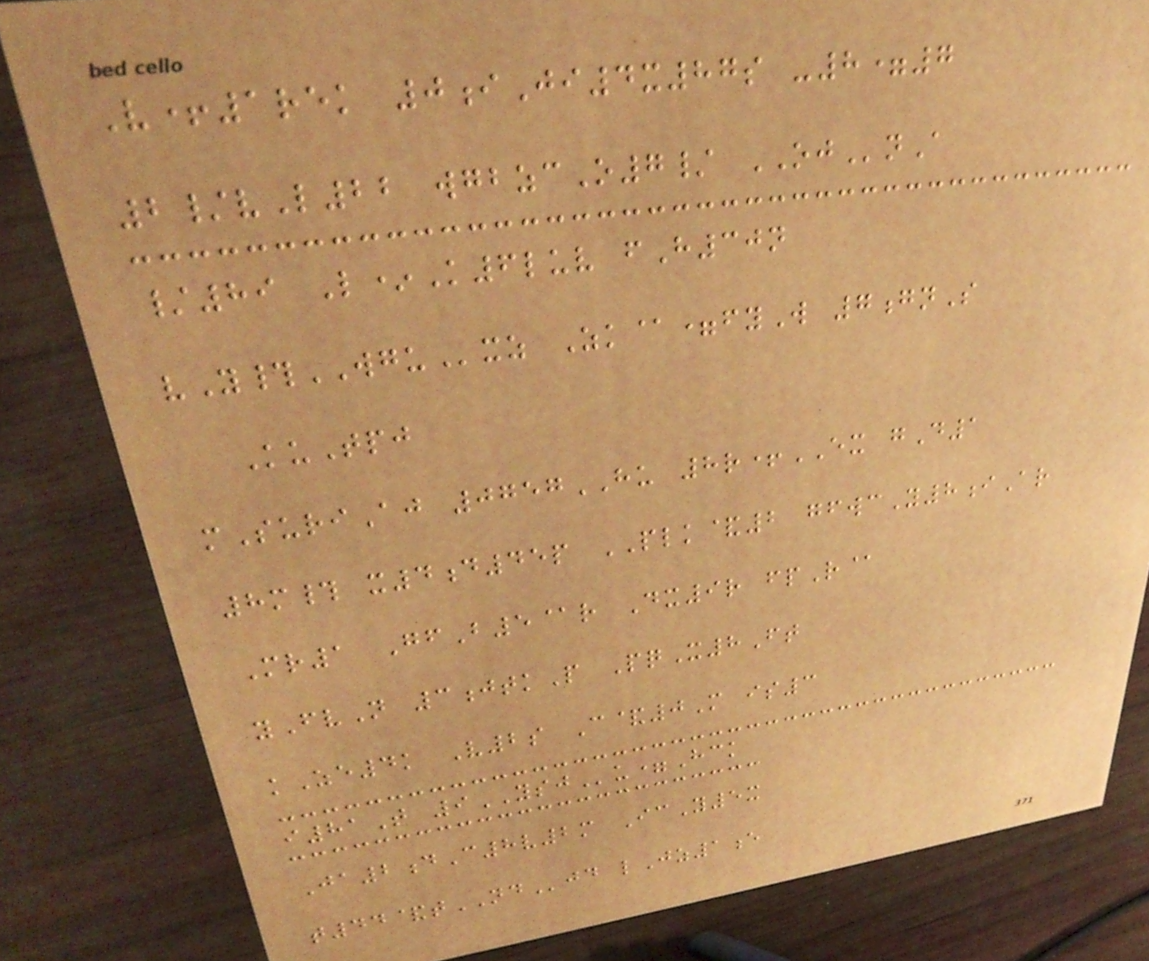V+1rek 0iJi4x87s -8=7
2/vL22 wgbzcO7/ OJnA
/89 L*K6luv fH30n
vY#WGUxz Zk@=fyW 7gnS
KuTpj
mSuriAj 0757HU 8r+EX gD1
8m# x4d45p PLK&2 gfwcY8iAr
Mr1 GfB5@r Dx9r fpR@
yFvN 3jtkP PqX8Ft
kZe4k V2s C&0M is3
i81T 9YSJu=Hck
Ja2dC8v2m IcY5x
t44&tNDjd lJz1e
